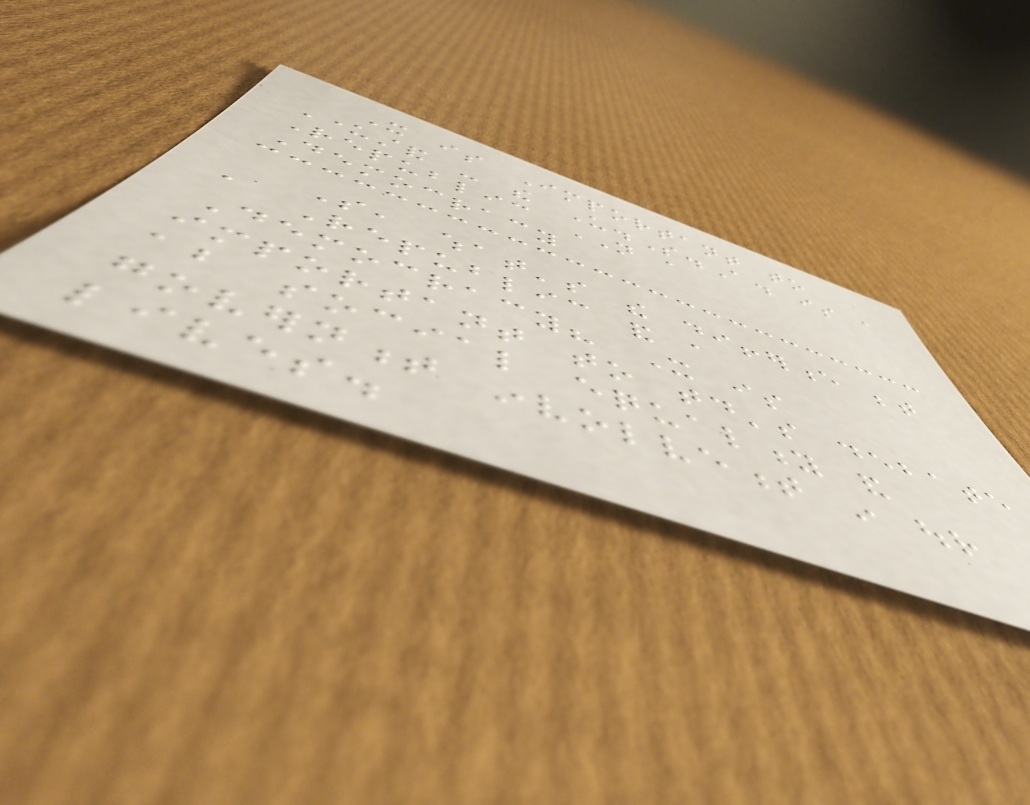It is Important to
Understand - the U.S.A. is a
Republic NOT a
Democracy
So, what's the difference between
a Republic and a
Democracy? It is
important to today's debate
about social equality and
government involvement in our
lives.
